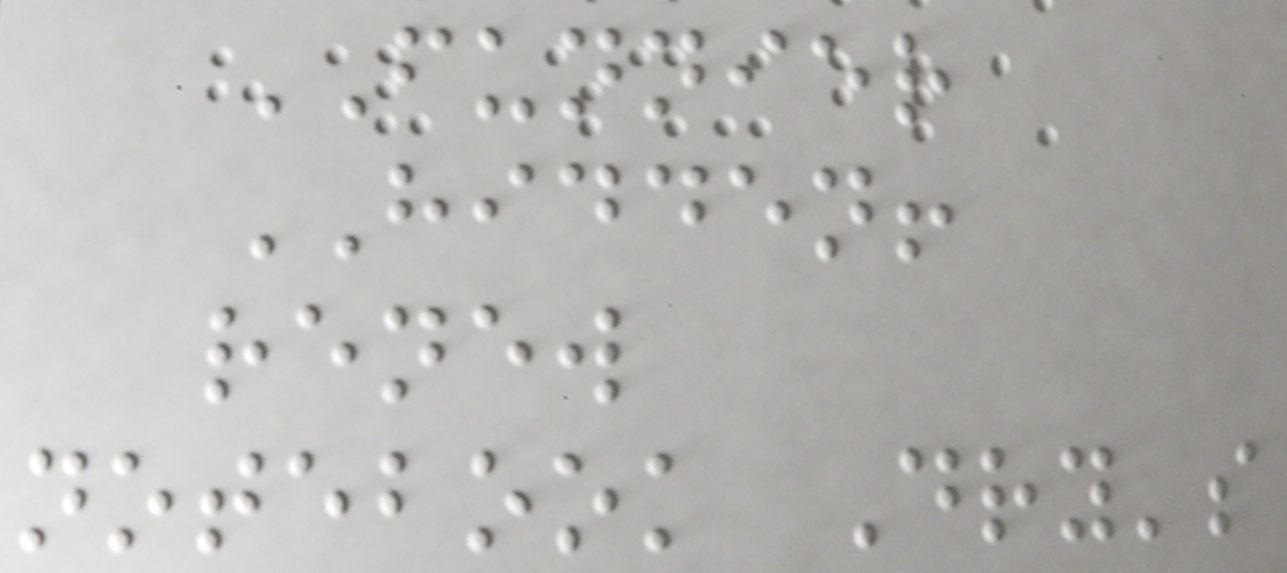FUNNIER
HIDDEN!
renew
notebook Dry's
